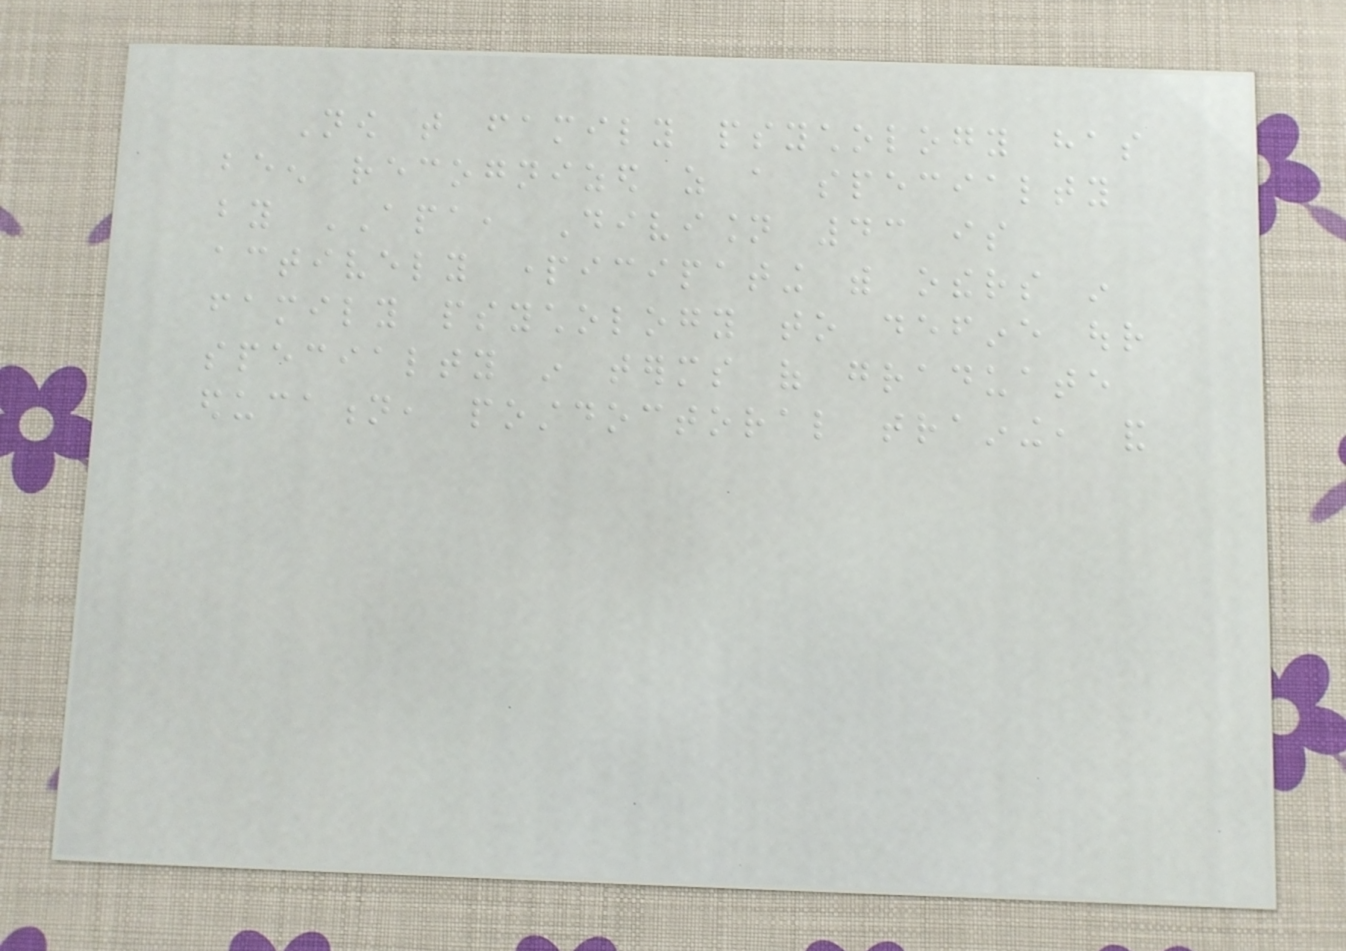Now that family psychology has
been recognized as a specialty
by APA, Division 43 is
actively participating with others in
family psychology to define our
specialty in terms of graduate
education, postdoctoral training, and
